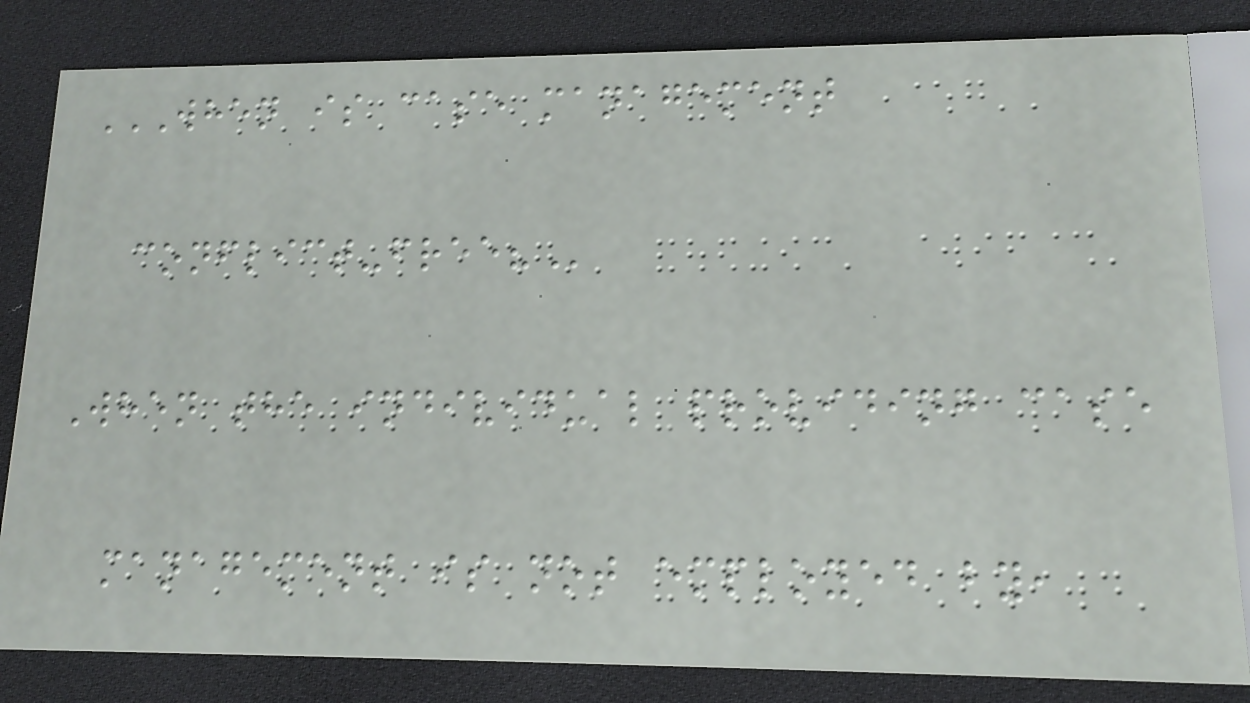WHEN IS CASE MANAGEMENT
CONFLICT-FREE?
When the individual providing case
management is not employed by,
